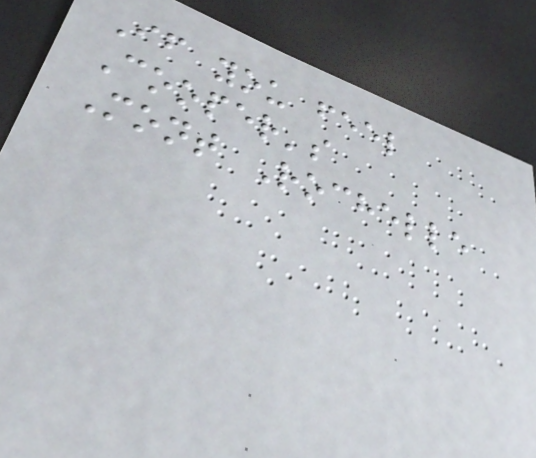If you feel
Cooper's
Mont Rochelle
